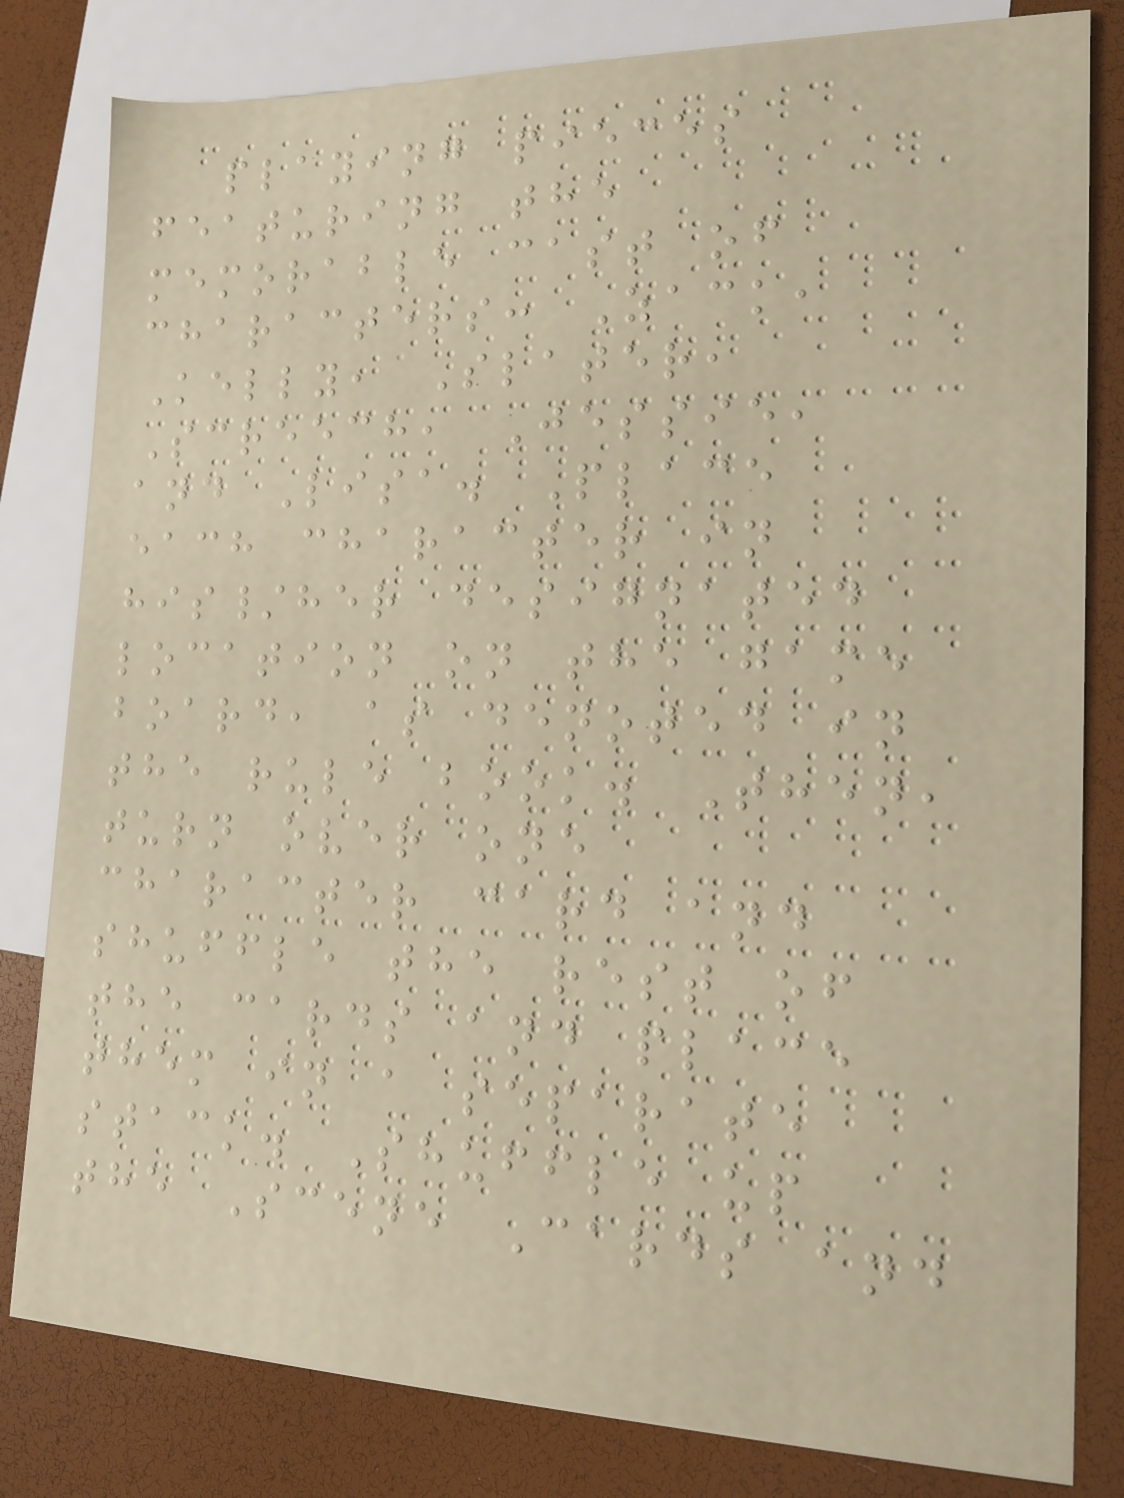playing pieces
featuring the
memorable cast of
characters: Zack,
Kelly, Slater,
Screech, Jessie,
and Lisa. Place
each character in
his/her designated
location on the game
board, as denoted in
the rule book. Then,
turn over one
character card and
shuffle the rest of
the cards and place
them in a separate
stack. Shuffle up
the Scene Cards and
